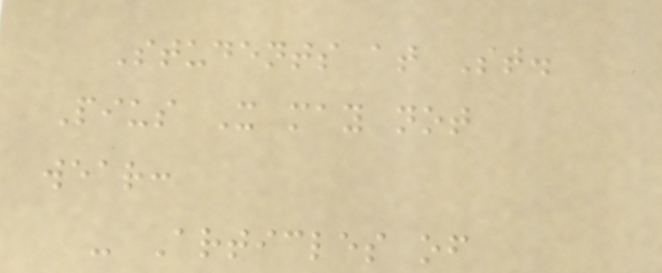Students at St.
Pius X may not
wear:
- Articles of
